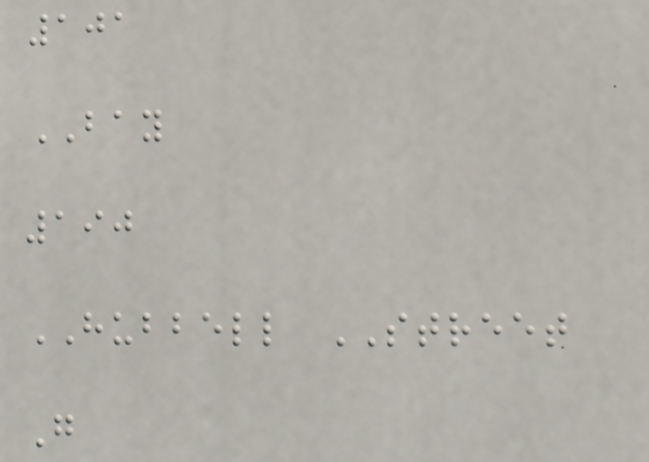101
BAY
190
HUBBELL STREET
G
